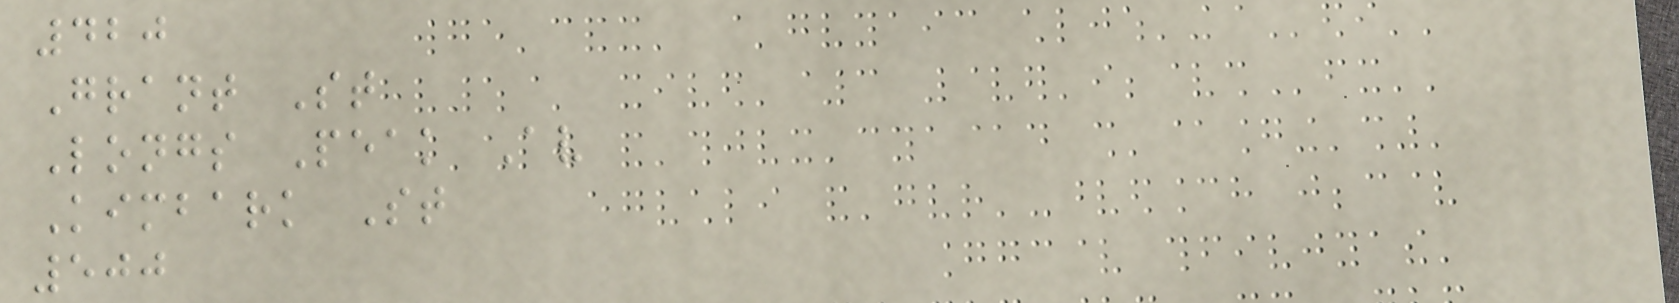420
Grant St
Longs Peak Av
Kimbark St
500
